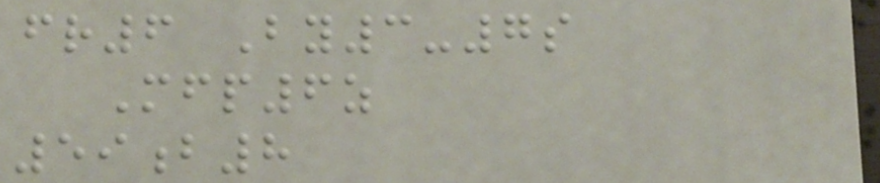fr6 By3-7s
Mfp6z
59b8
